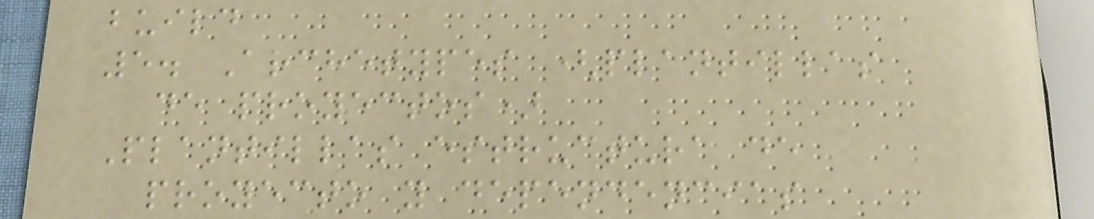build
5. Archetypes (plantillas
de proyectos)
Plantillas estructura de
proyecto y dependencias
